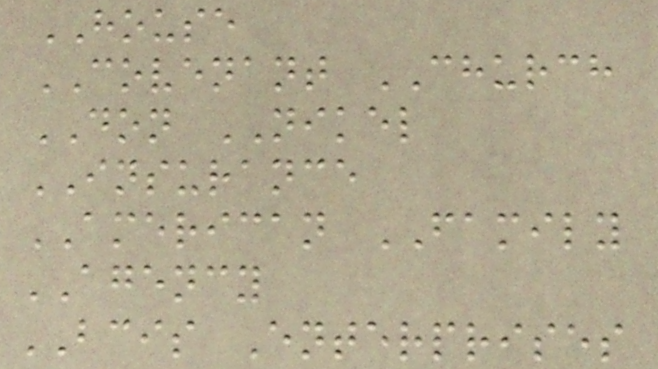HOUSE
COVENANT CHURCH
DON NIKEL
INSURANCE
AMERICAN FAMILY
AGENCY
BCIS Enterprises
